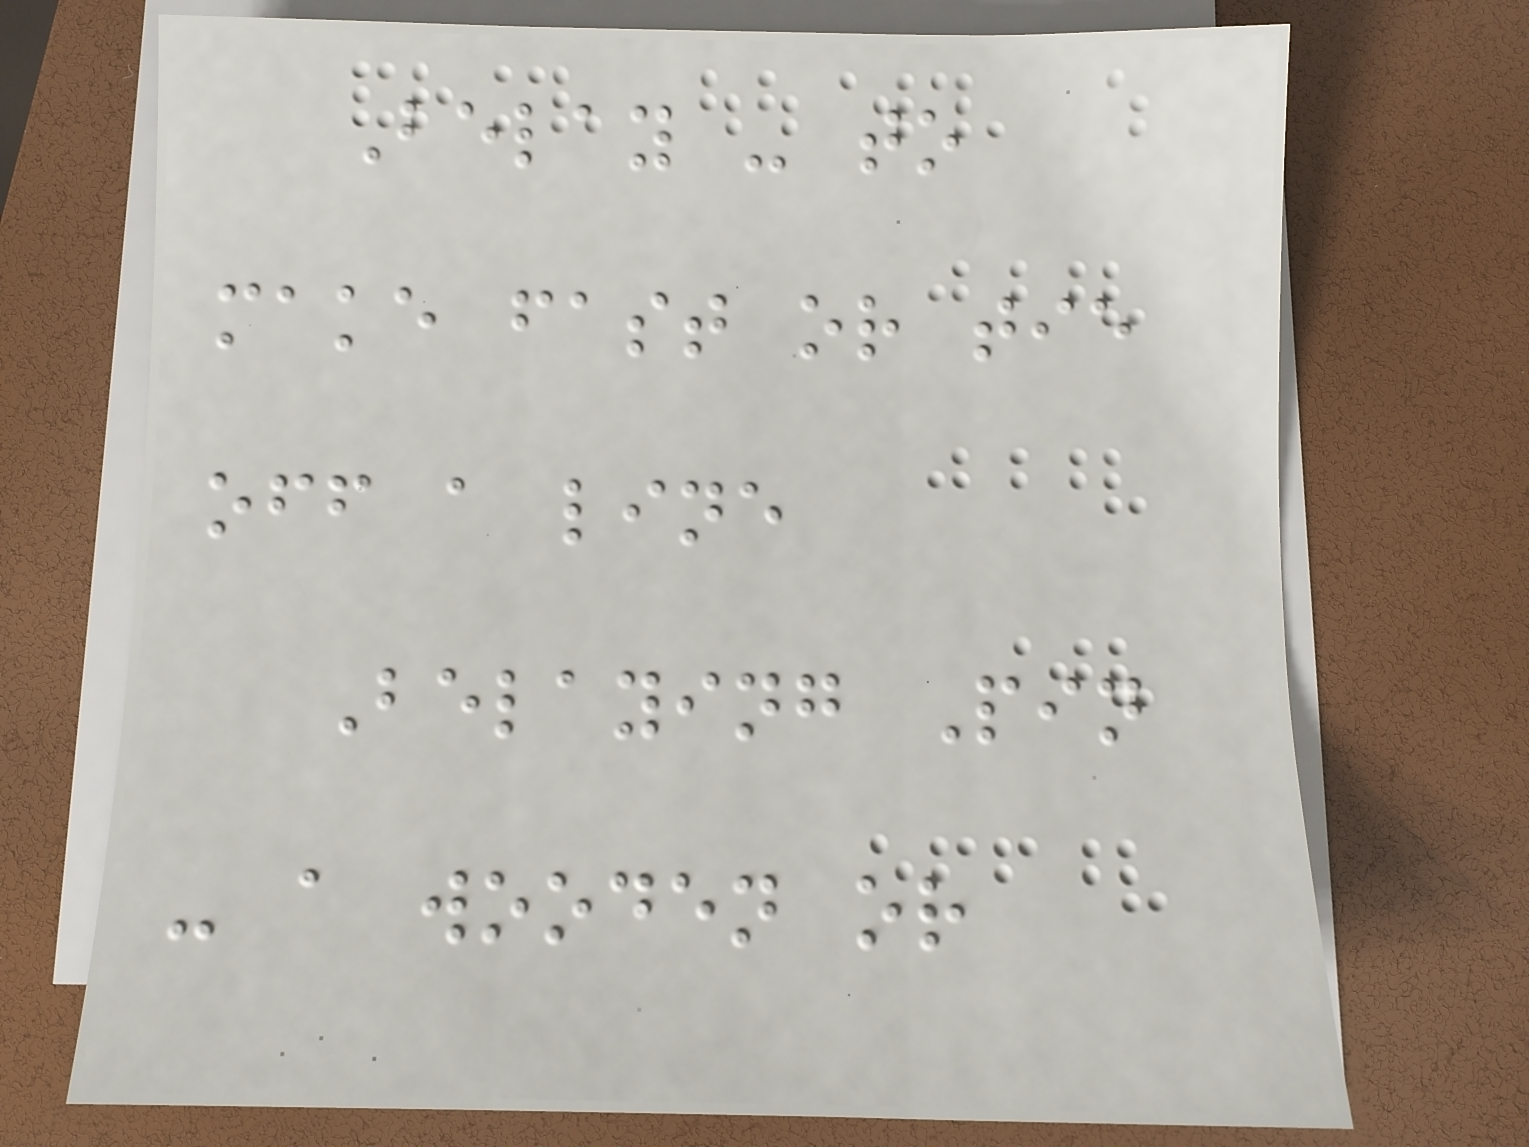Belay - to
make fast or tie
off a line
Belaying Pin
- a wooden or
